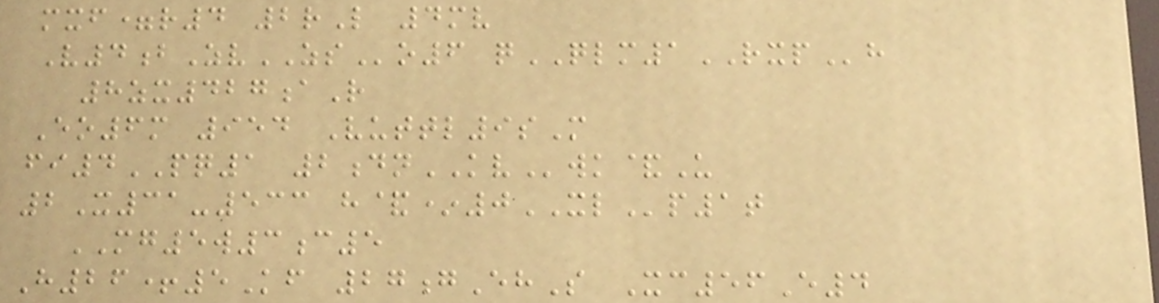mxf=r4 2rL 4mv
V4bZvZSo6 qQLM1RXPh
8zx427aR
Eo6m 954 Vuttl9sM
fi4PQ1 2dnKVwk&U
2X31-533 h&*0XLp1t
MG5w3c5
H26+5Kf 27gEhS Xc56E4
